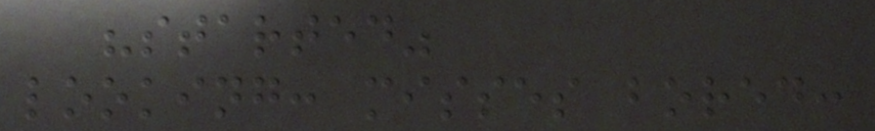"started"
looking: misses bored:
